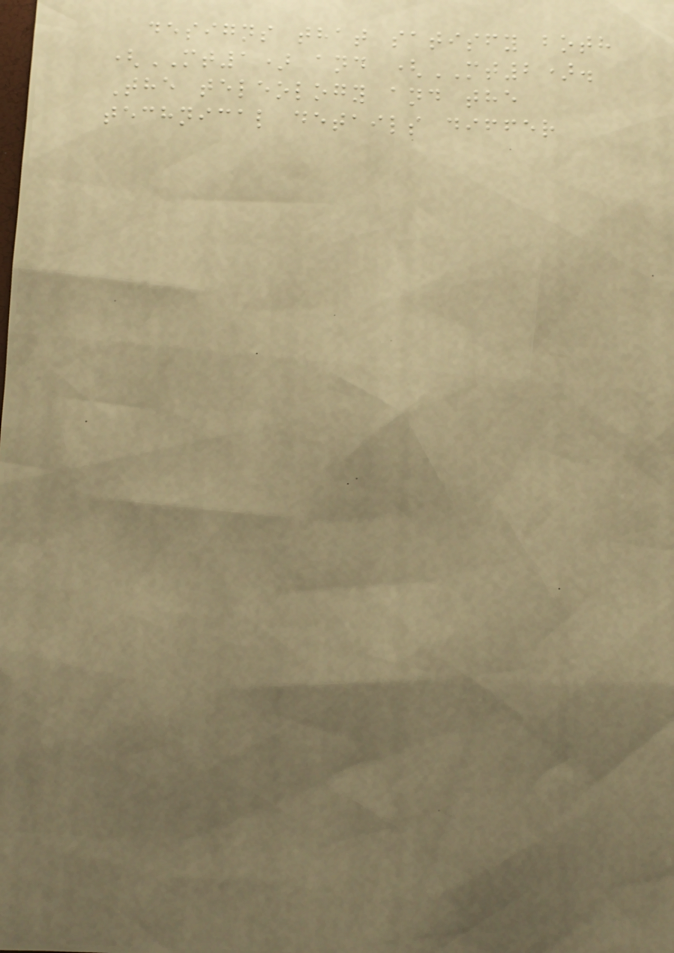designs that satisfy both
(MT1) and (MT2).
The teleology and the
technical details differ
